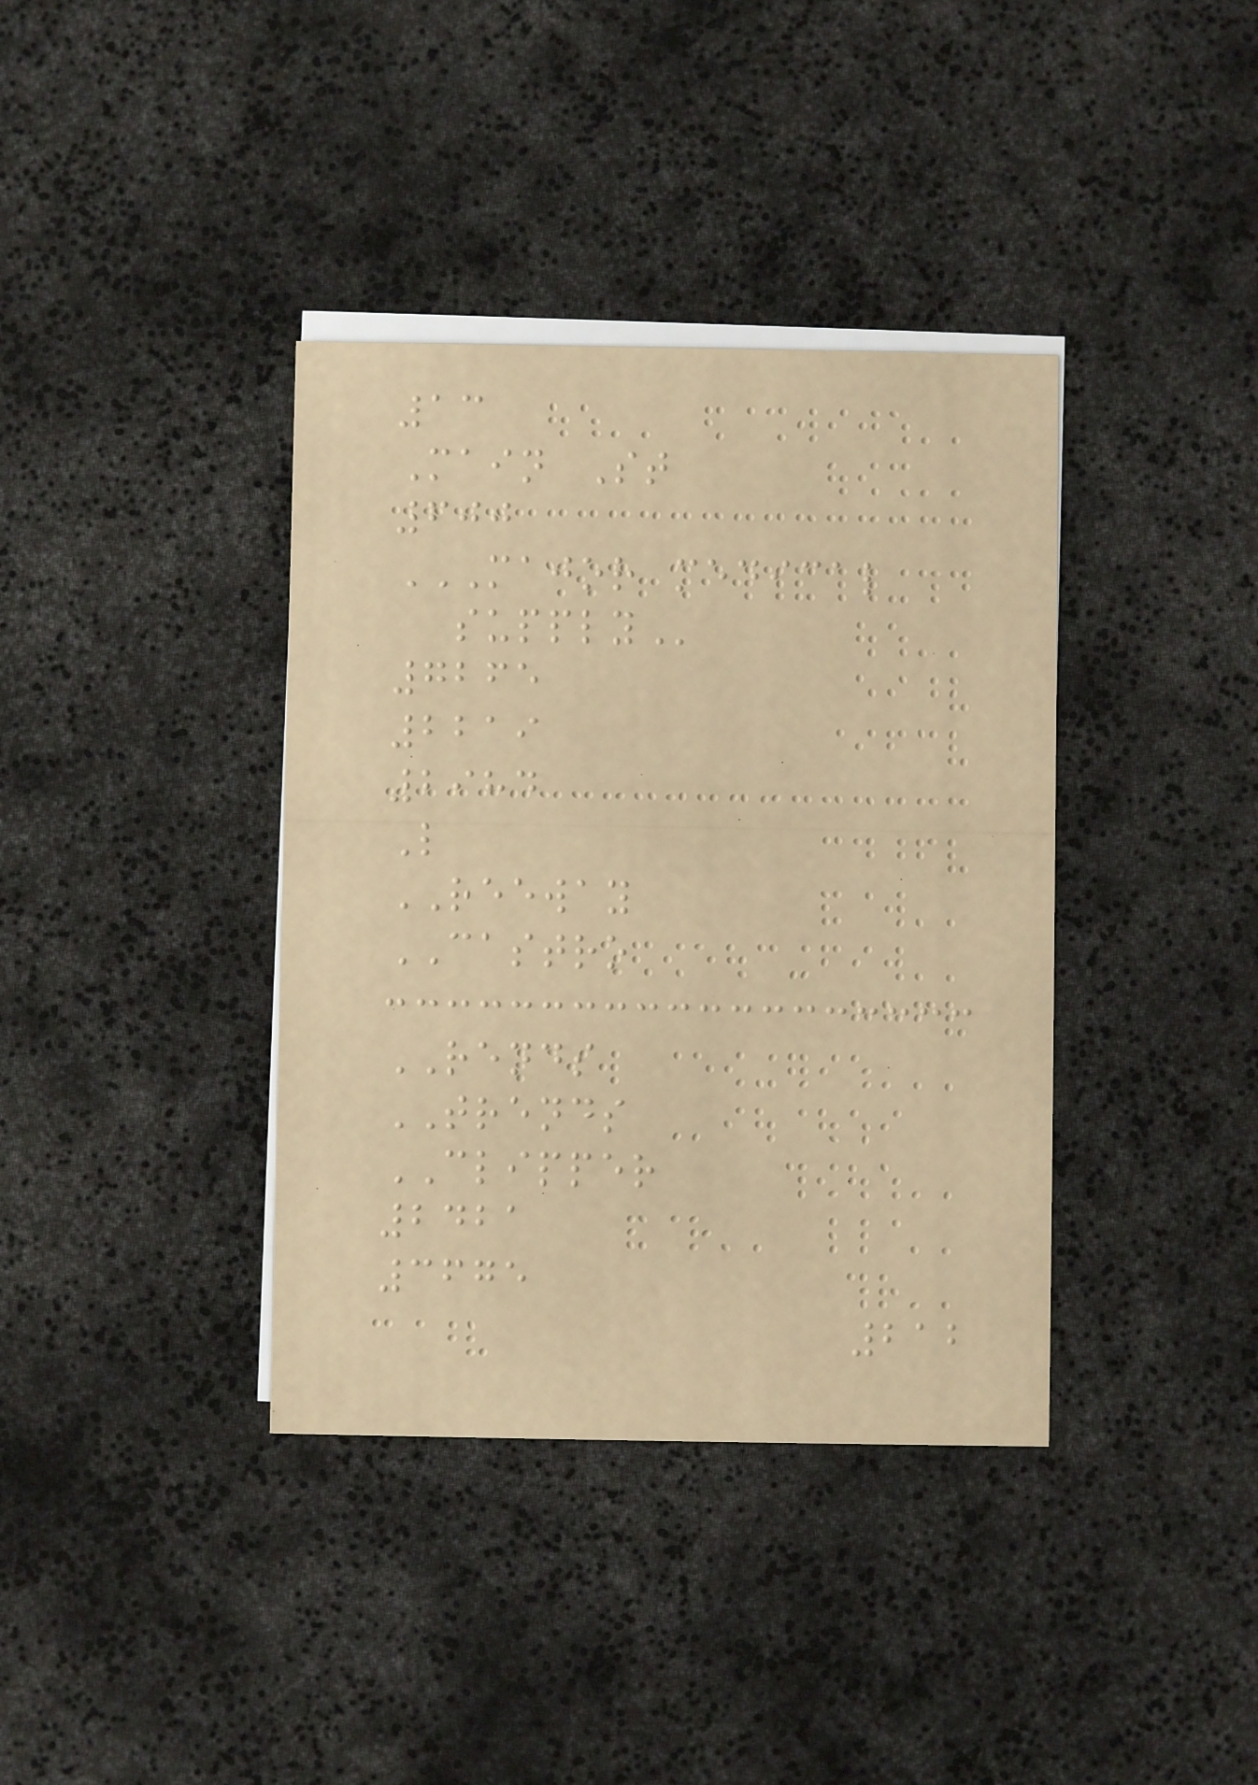13
Main St
600
MAJOR MEDICAL
SUPPLY
7265
2219
2984
L
REEWAY
CASTRO
RENDS
TRENDS
CLIPPER
2421
3675
212
